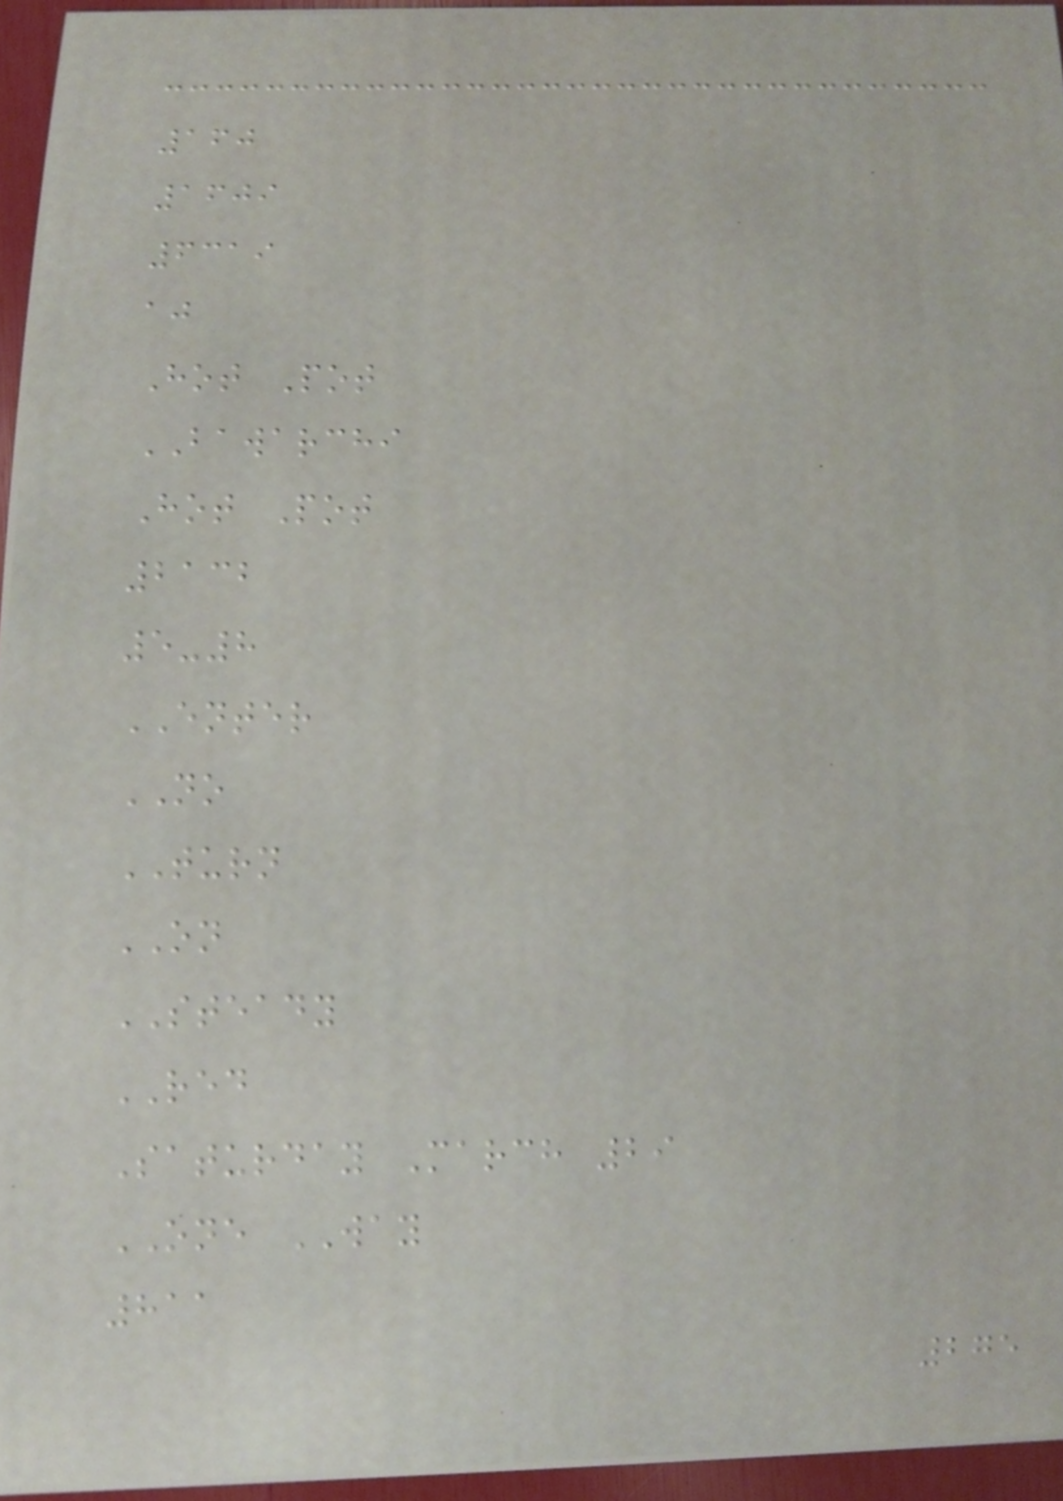160
1609
6319
aj
Hot Pot
BAWARCHI
Hot Pot
2132
5-8
ENTER
NO
TURN
ON
STEADY
RED
Saturday March 29
ONE WAY
811
275
